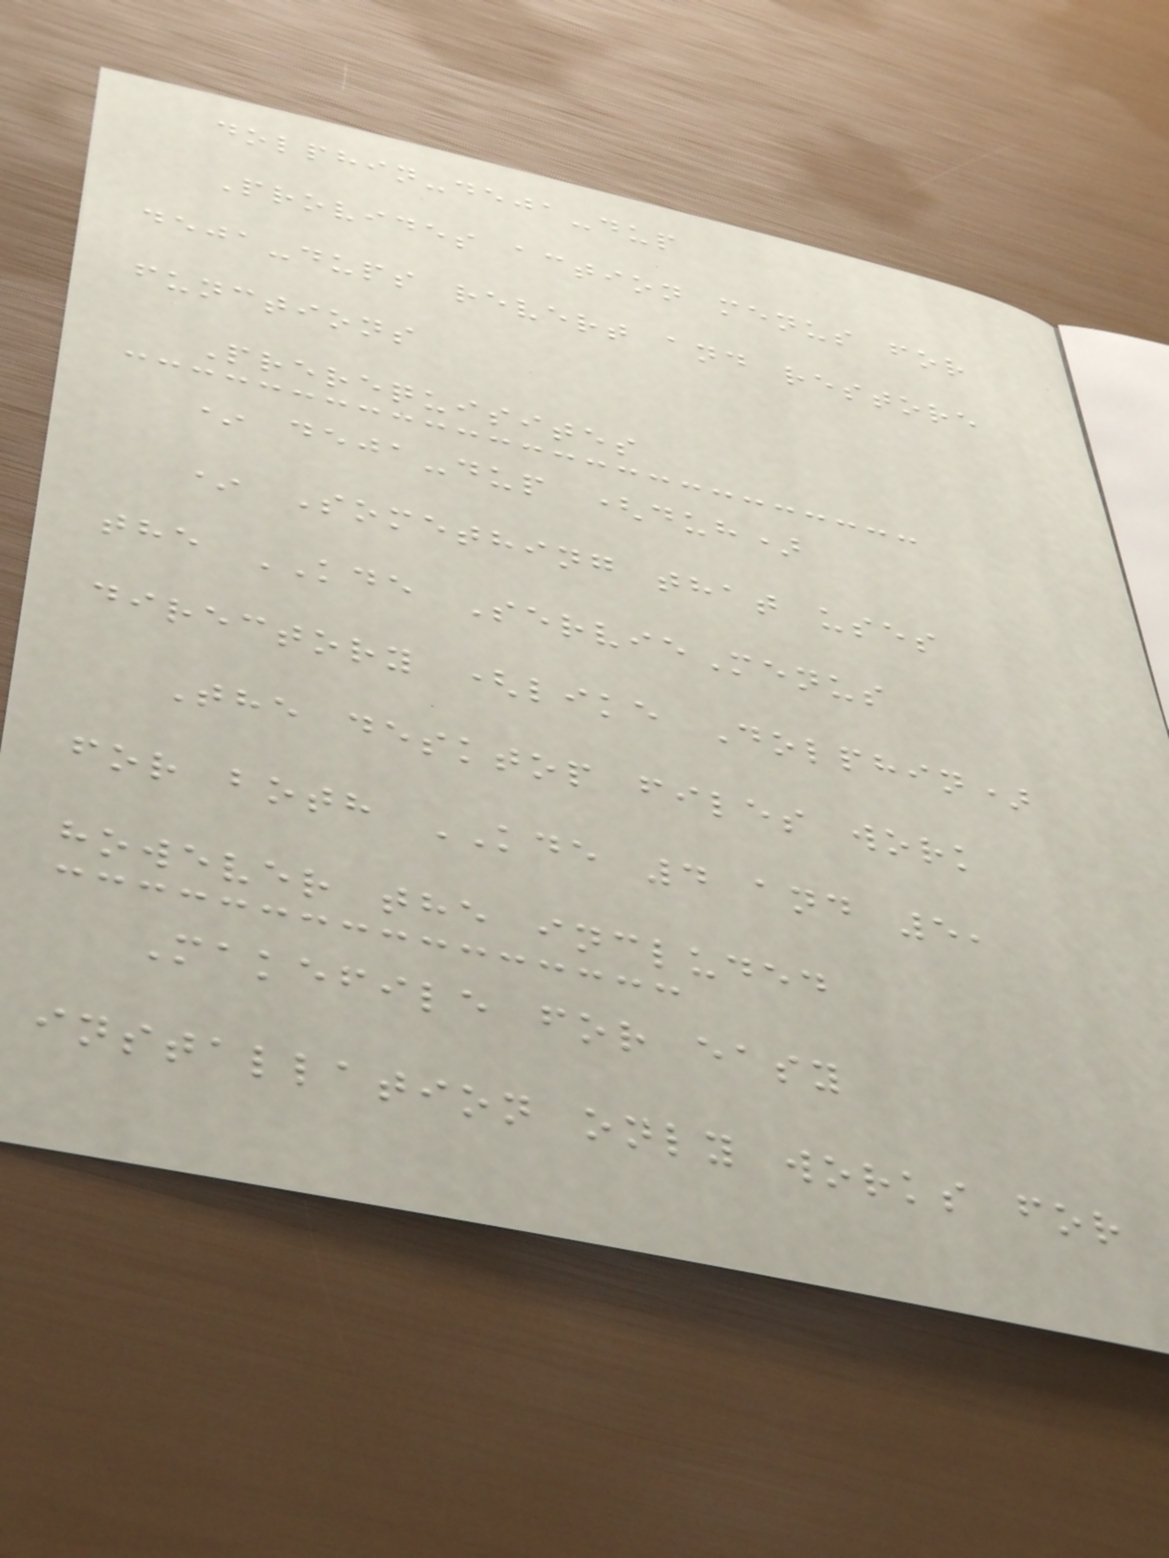dolphin-deja-dup
Provides action menus for
deja-dups revert and restore
functions
Prerequisites
* deja-dup (duh)
* Something that uses
the KDE ServieMenus
directory (like Dolphin)
The desktop files work
for both KDE 4 and 5,
however the included
Makefile for easy
installation only works for
